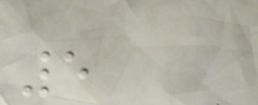5
